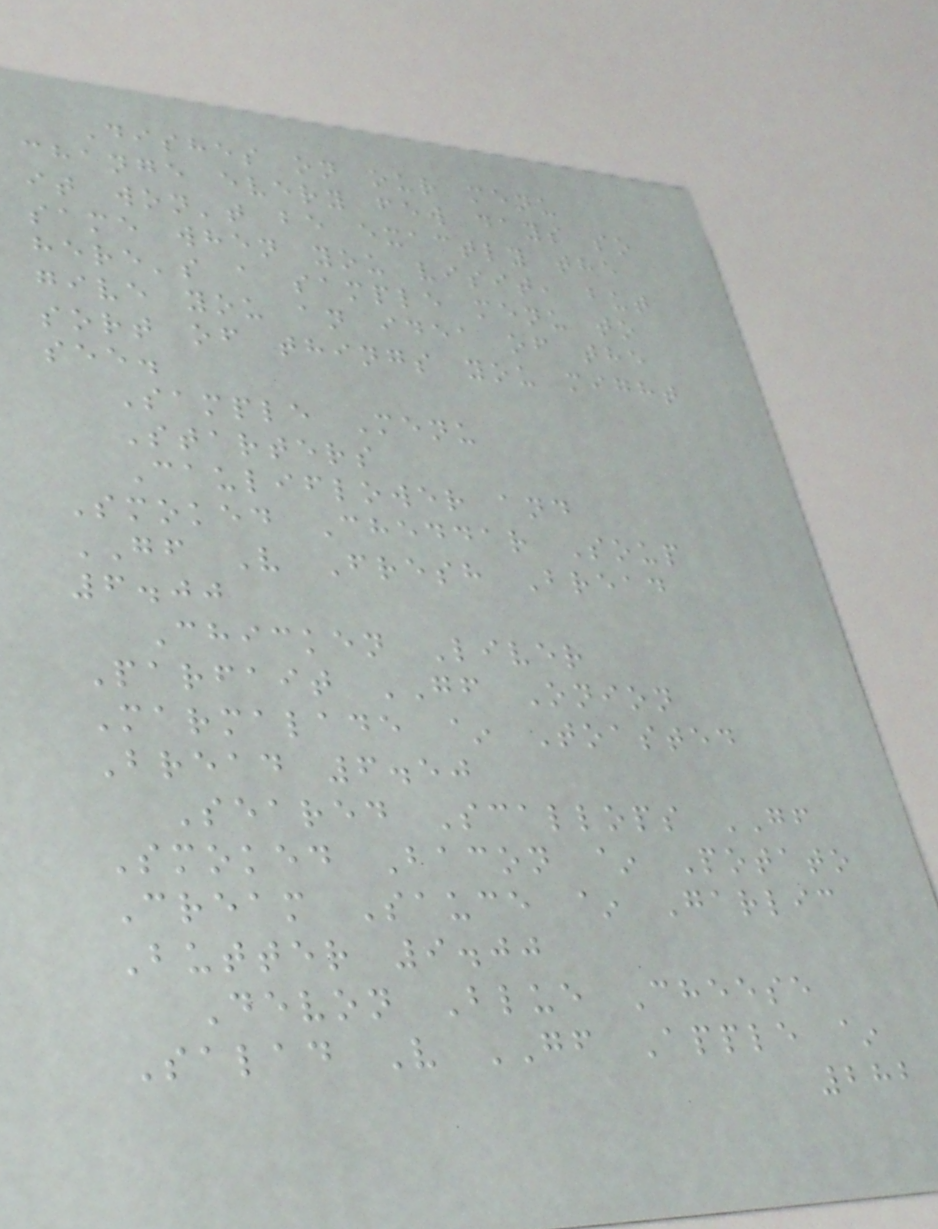Dishes on our menu
change every few days so
it won't be exactly the
same when you visit, but
here's a sample menu to
give you an idea of the
sort of things you might
see.
Sample Menu
Starters
Cauliflower and
Smoked Cheddar Soup
GF V Fresh Bread
6.00
Chicken Liver
Parfait GF Onion
Marmalade ~ Toasted
Bread 6.50
Seared Scallops GF
Smoked Bacon ~ Potato
Cream Sauce ~ Garlic
Butter 9.00
Devon Blue Cheese
Salad V GF Apple ~
282
